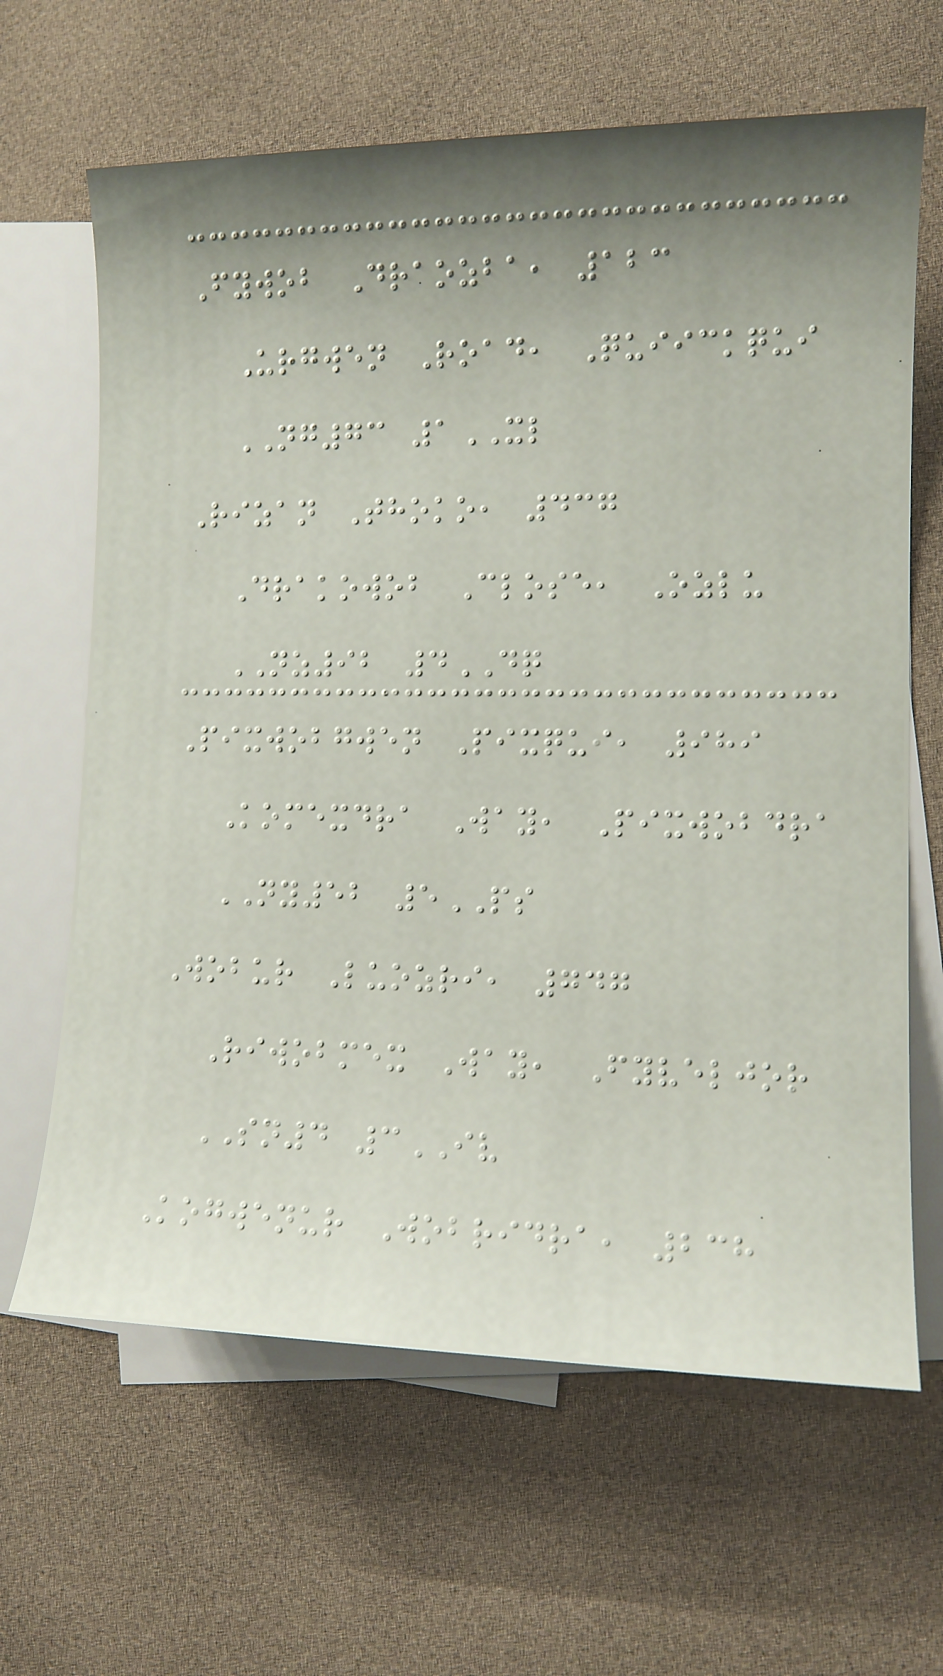Fywob Draozba, 123
Urgwen Road, Quiickqui
NG73 1XL
Rizan Thoko, 437
Drakowob Close, Ozlu
NZ92 4DQ
Pixwobgwen Pixqui, 989
Komexdra Way, Pixwobdra
NY52 5PS
Wobur Luozri, 747
Riwobmex Way, Fyveljor
SN4 3IV
Kogwenur Wobridra, 238
